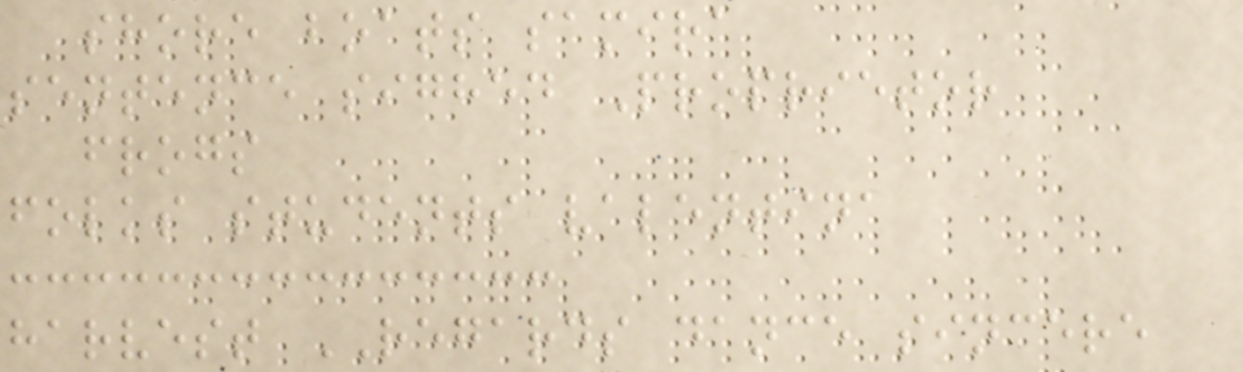shore boats samira
sentence sighed Proprietor
frogs
folks students valentina
harvest REGARDS dance sincere
